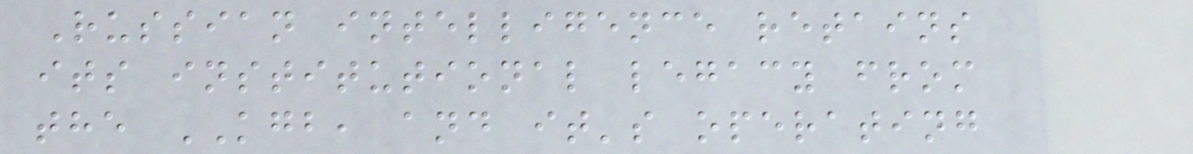Russian intelligence retains
its institutional legacy from
the KGB, and it's operating
